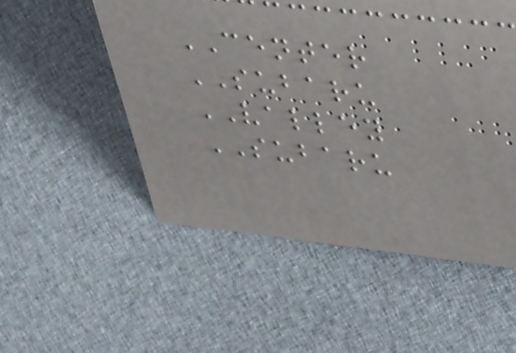CENTER
SUBARU
VALLEY
SUBARU
